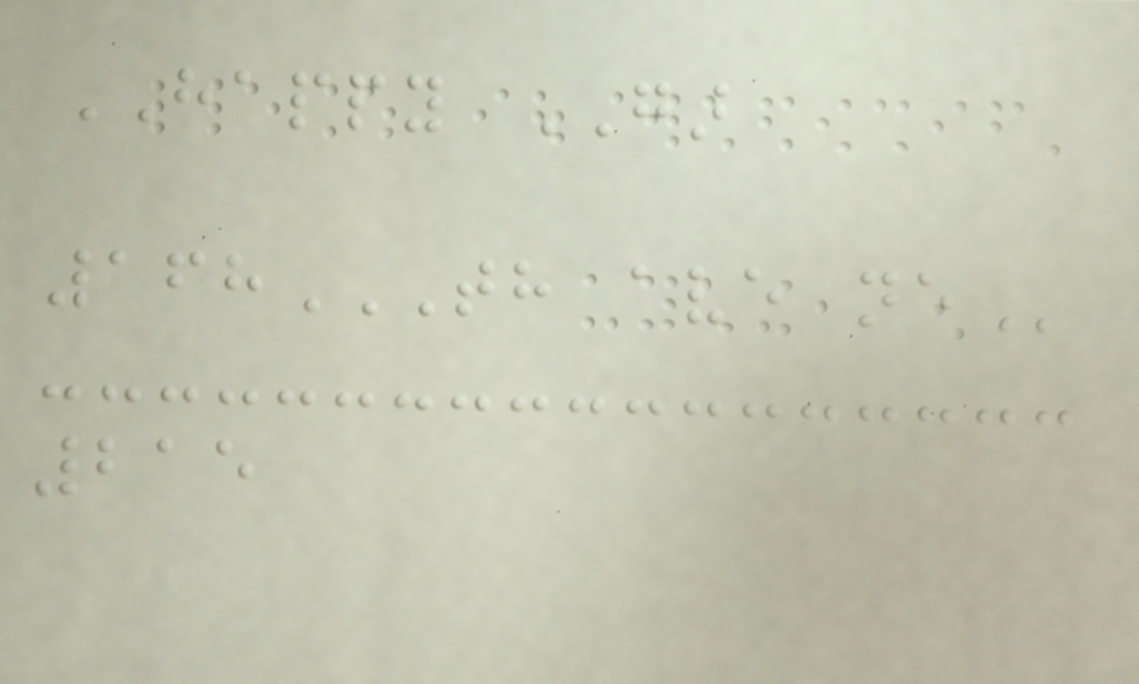HAPPY GAR
168TH AVE NE
215
